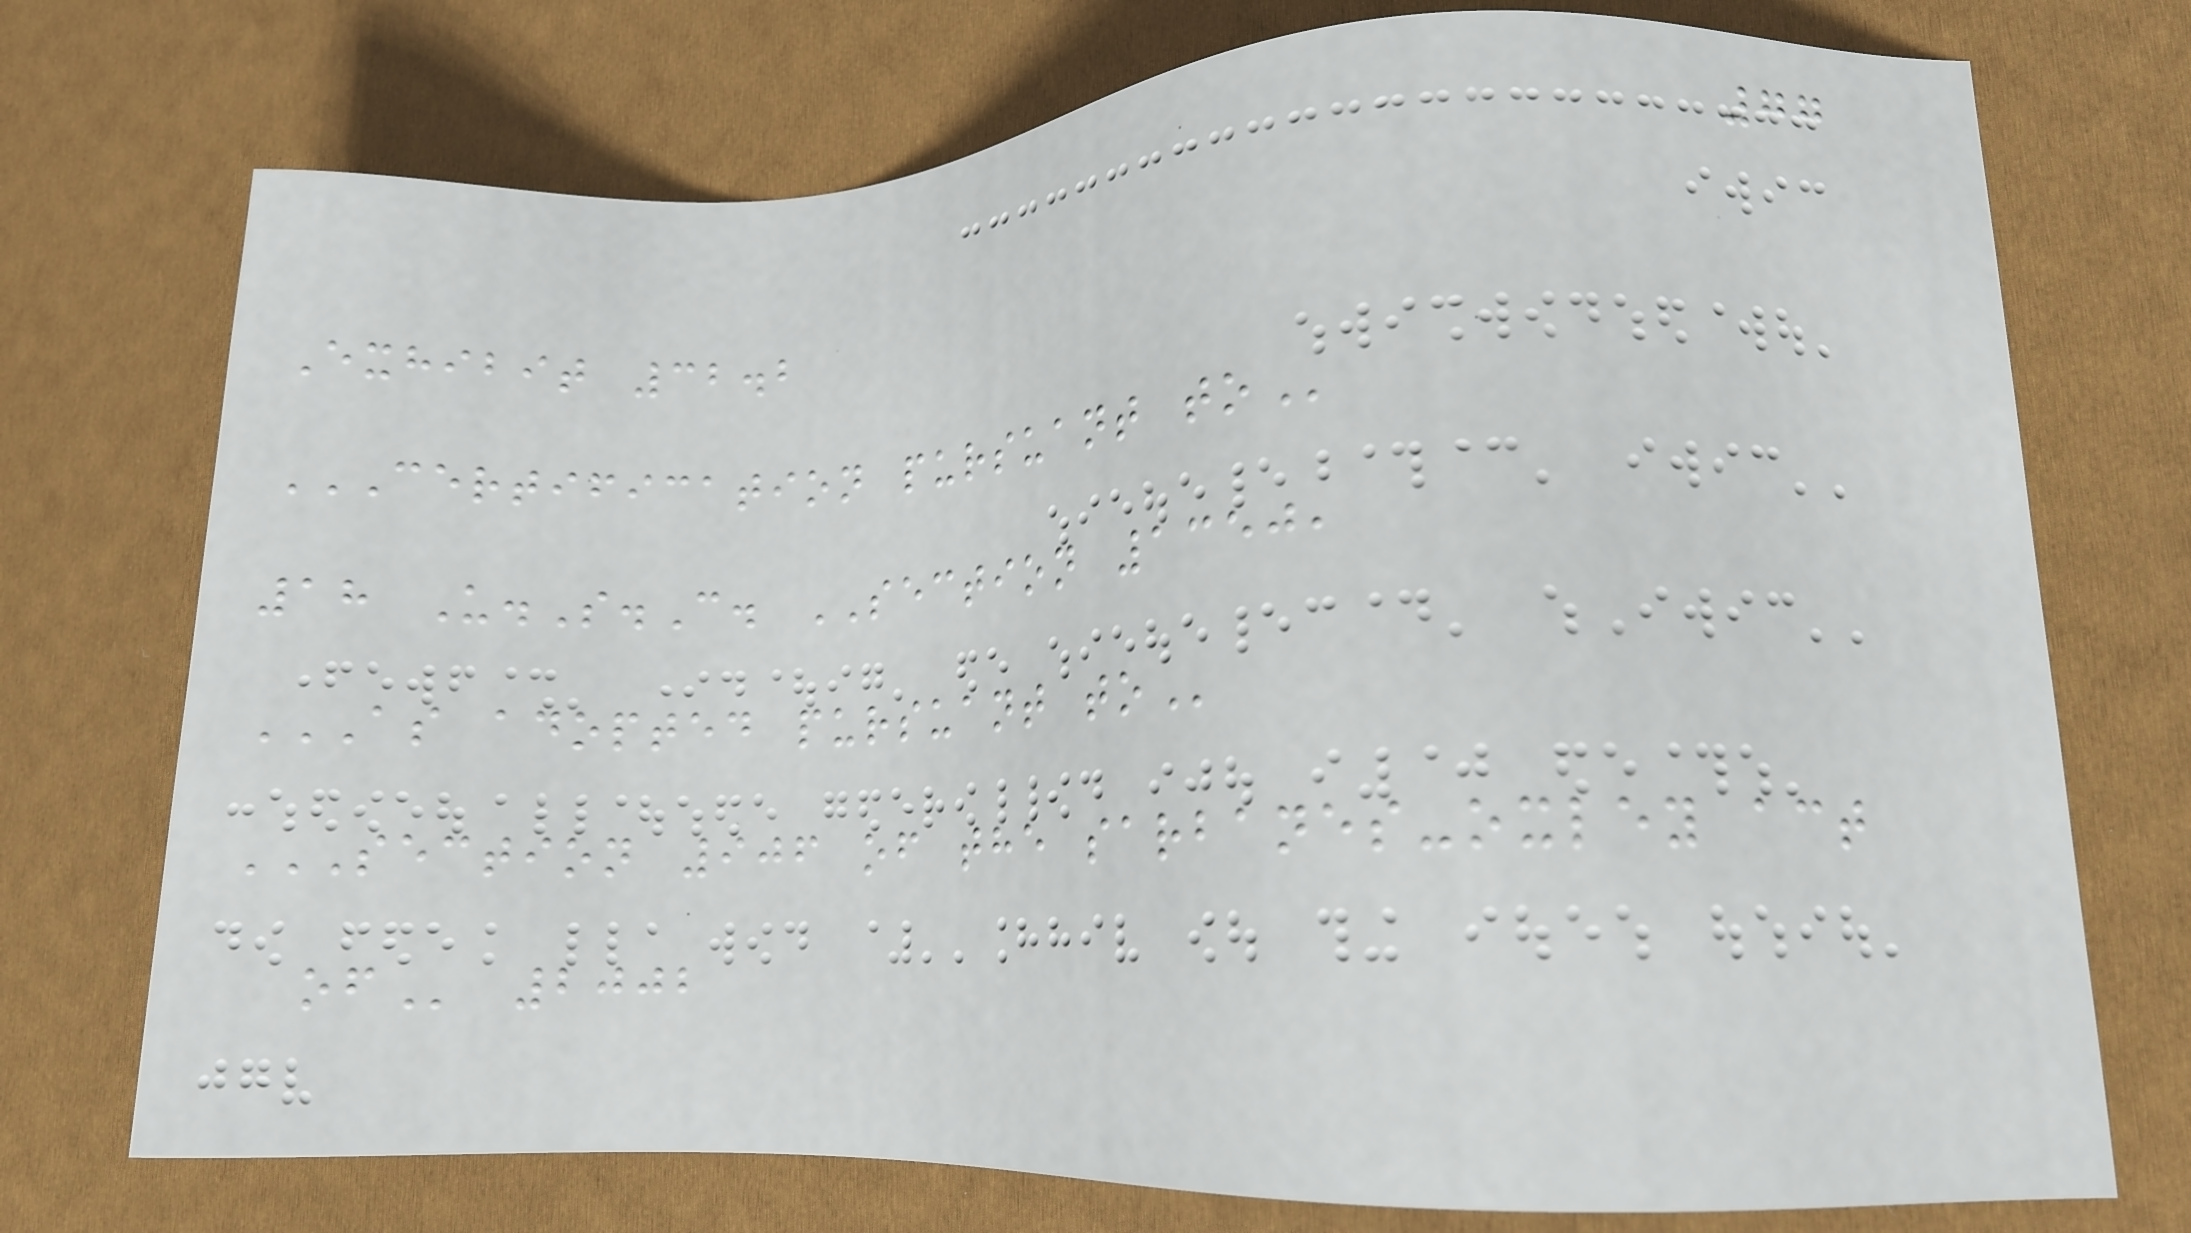77
Exhibit 32.2
CERTIFICATION PURSUANT TO
18 U.S.C. SECTION 1350,
AS ADOPTED PURSUANT TO
SECTION 906 OF THE SARBANES-OXLEY ACT
OF 2002
